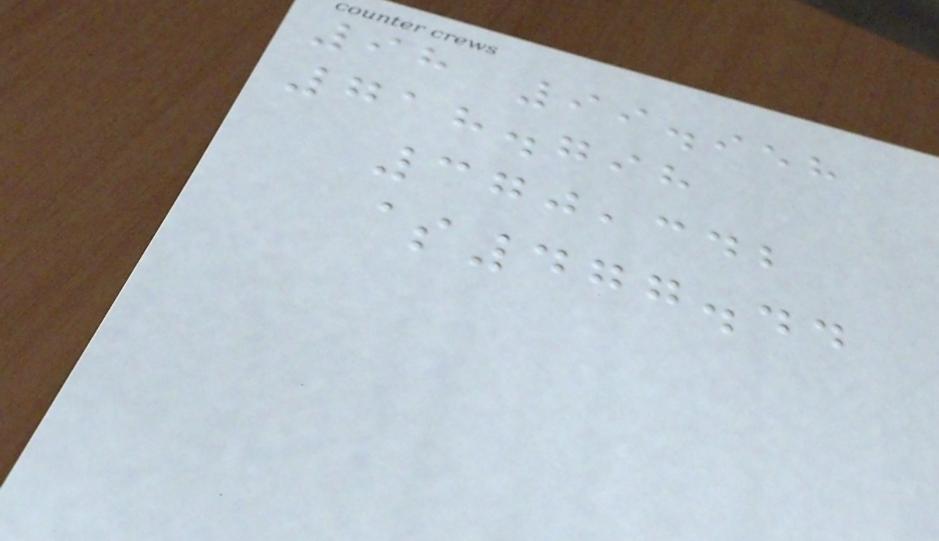98 99.958
718.798
370,342
$477.44
